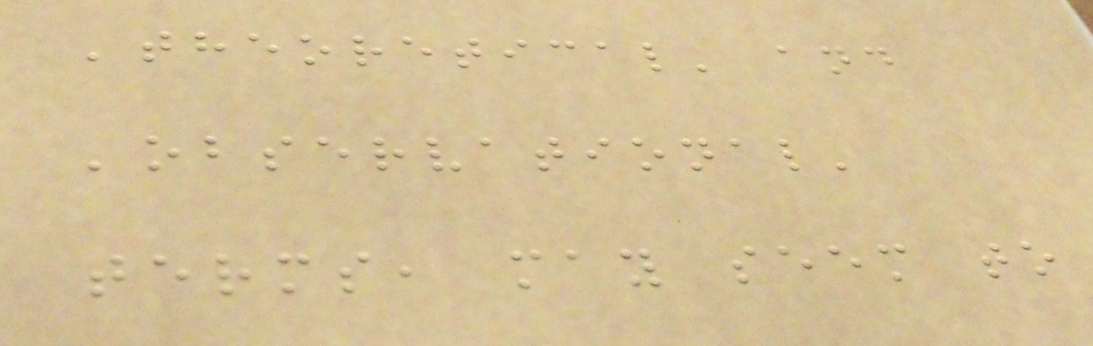'theoretical' and
'observational'
terms, may seem to
